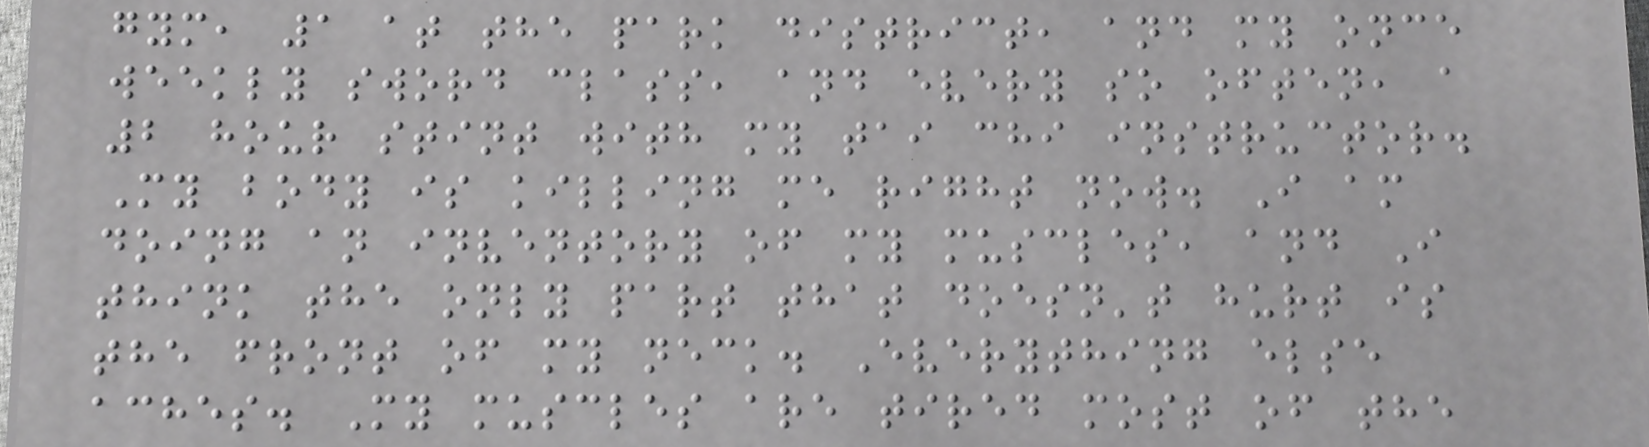gym, 1 at the park district, and my once
weekly sword class, and every so often, a
2 hour stint with my tai chi instructor.
My body is killing me right now. I am
doing an inventory of my muscles, and I
think the only part that doesn't hurt is
the front of my neck. Everything else
aches. My muscles are tired most of the
